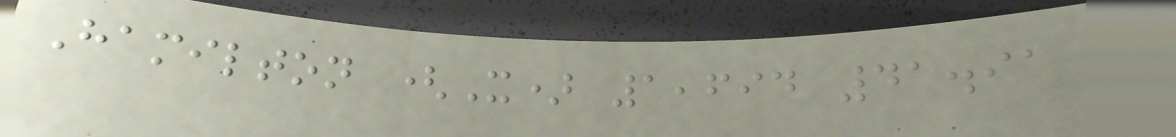Hamilton (X) 1,694 41.91
